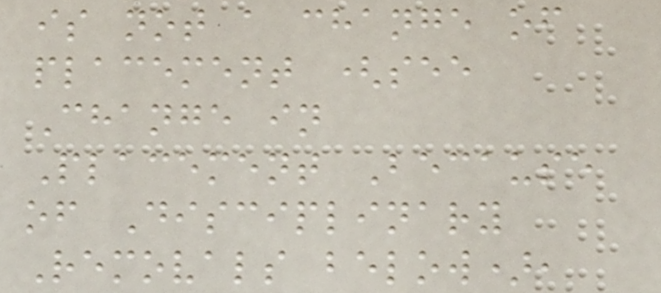is not a change of
placement (see
Change in
Placement Because
of Disciplinary
Removals below),
